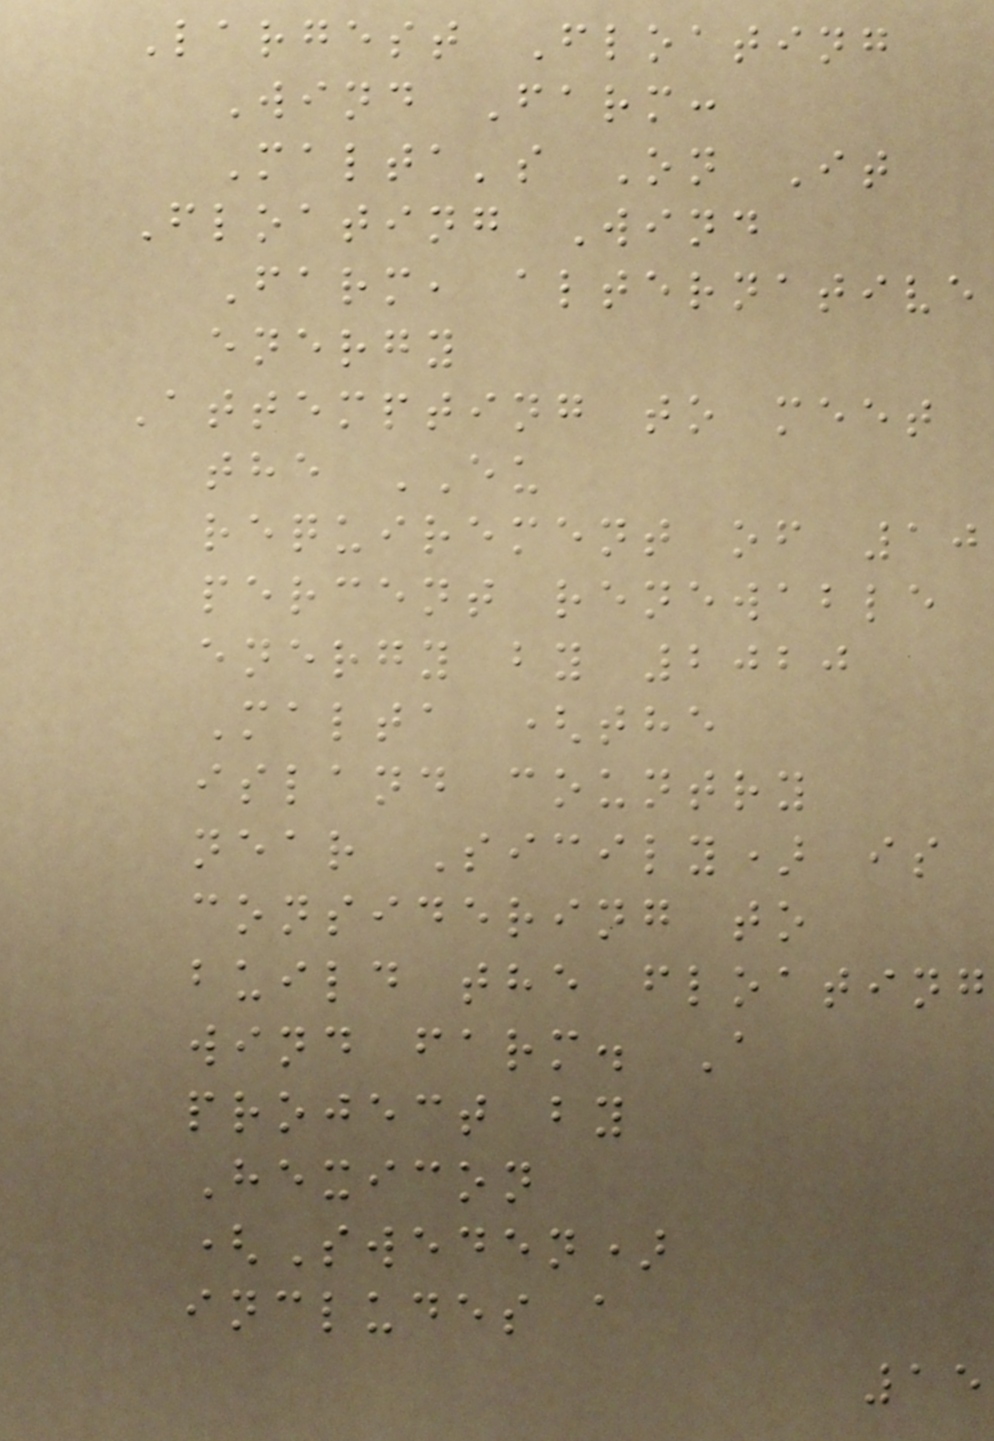Largest Floating
Wind Farm:
Malta's On It
Floating Wind
Farm, alternative
energy
Attempting to meet
the EU
requirement of 10
percent renewable
energy by 2020
Malta (the
island country
near Sicily) is
considering to
build the floating
wind farm. A
project by
Hexicon
(Sweden)
includes a
15
